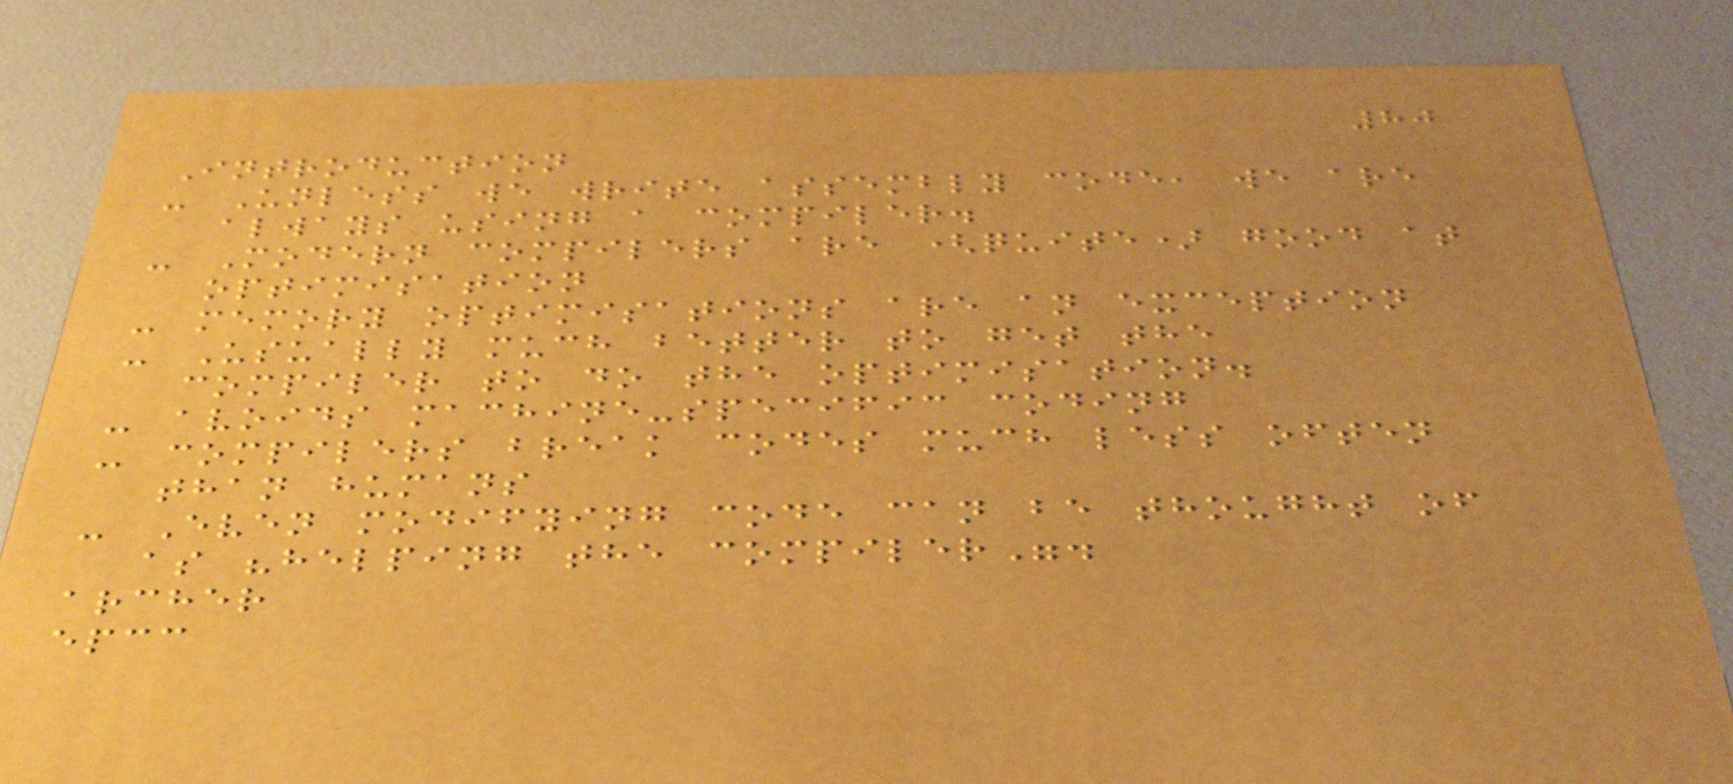80
Introduction
- Unless we write assembly code, we are
always using a compiler.
- Modern compilers are (quite) good at
optimisation
- memory optimisations are an exception
- Usually much better to get the
compiler to do the optimisation.
- avoids machine-specific coding
- compilers break codes much less often
than humans
- Even modifying code can be thought of
as "helping the compiler".
archer
epcc
